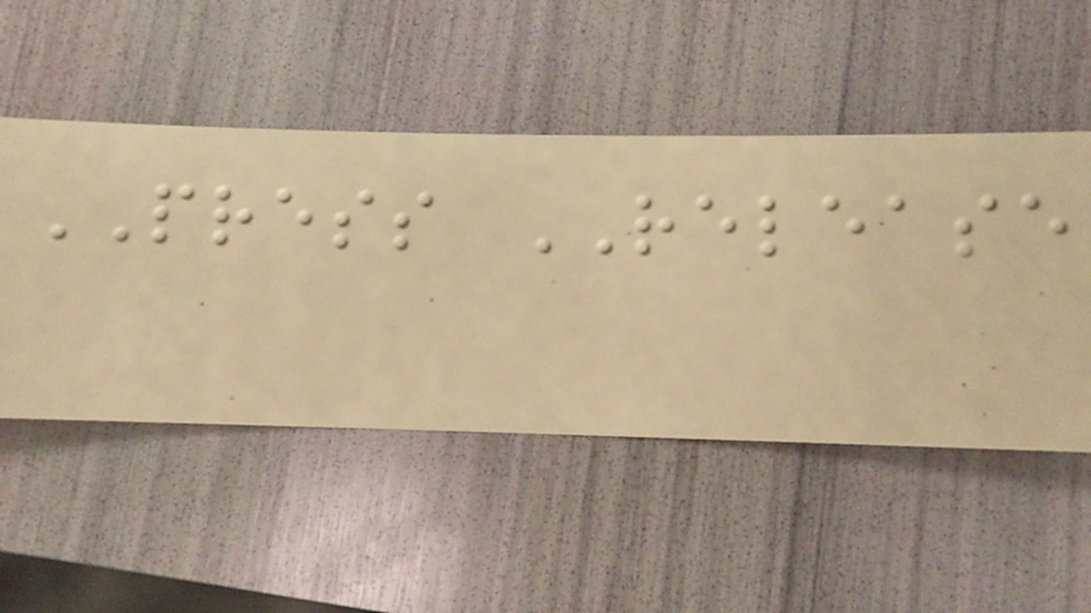PRESS RELEASE
